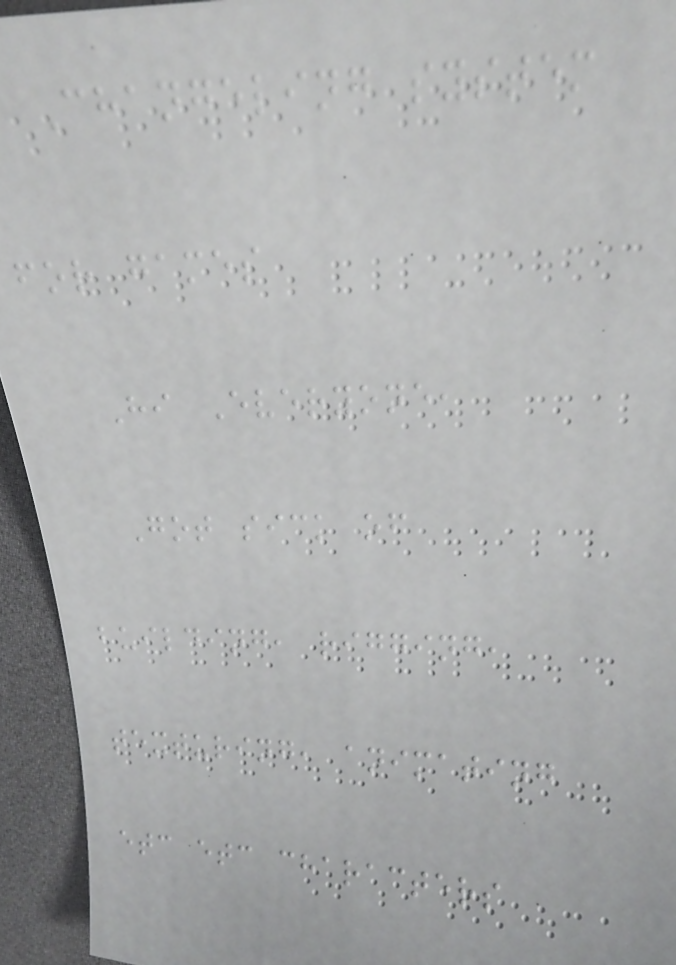Changeling system
for games
Hi Everyone,
Got sick of
building, rigging,
texturing, animating
etc etc characters
